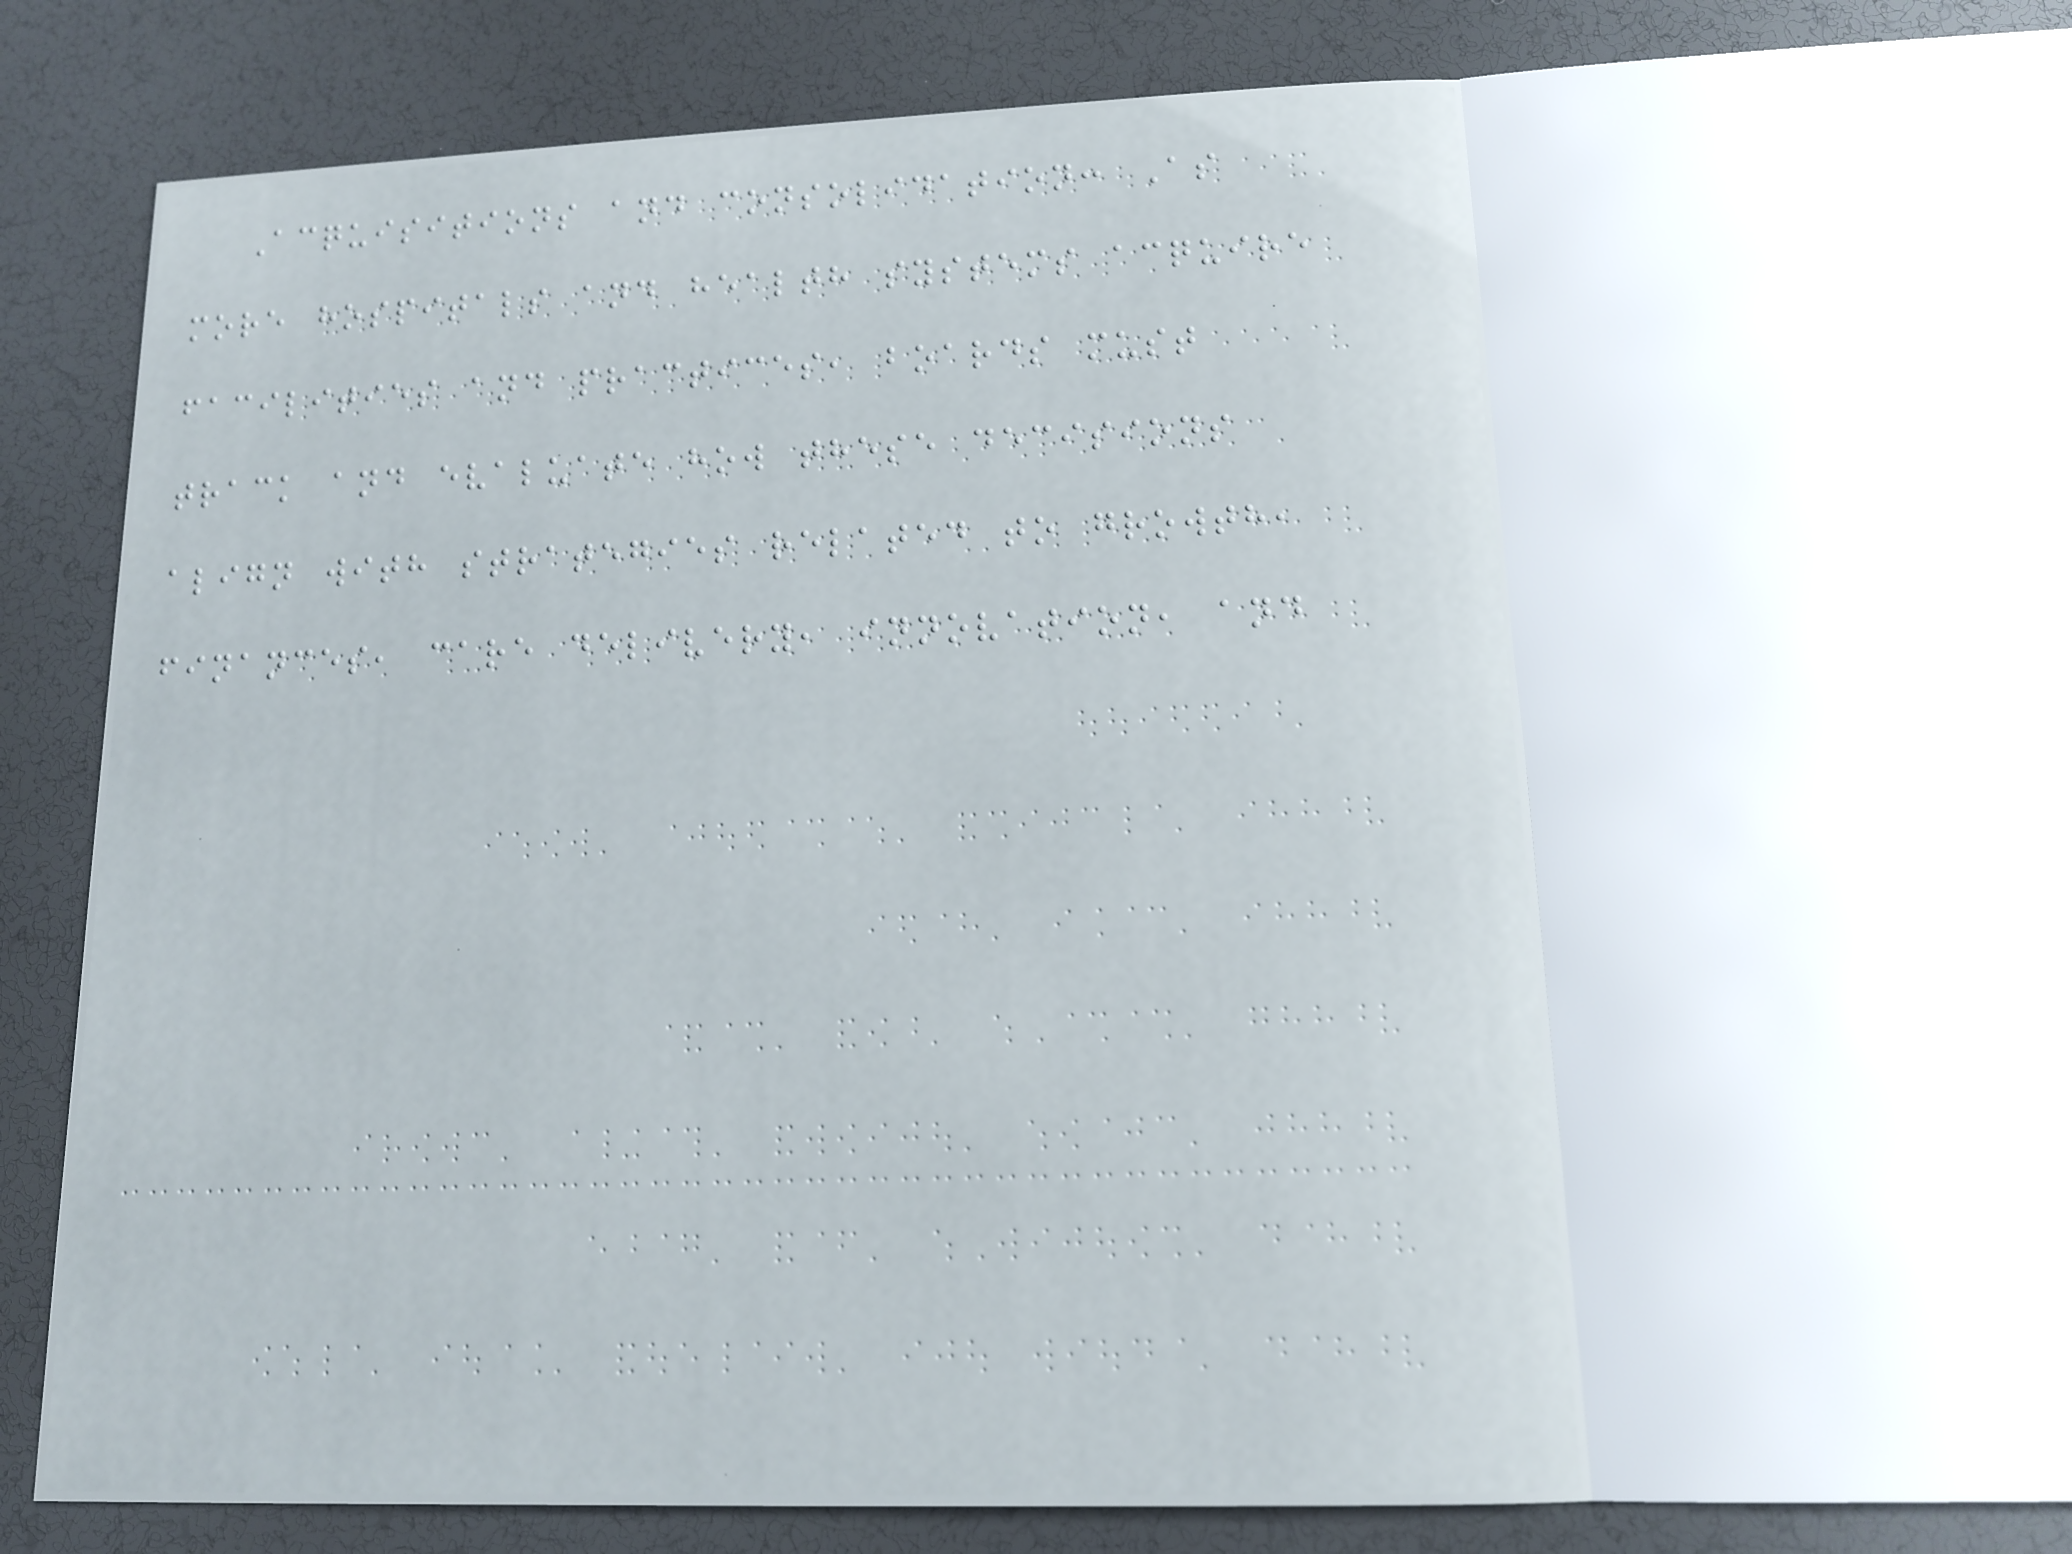Acquisitions and consolidation: As
more hospitals and health systems acquire
facilities and practices, boards must
track and evaluate how these decisions
align with strategies related to growth,
finances, care delivery, innovation, and
